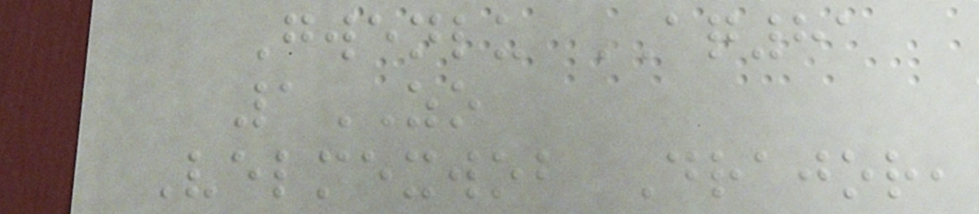Gwenlu AQ81
1ZO
Velmexwob Drajor,
